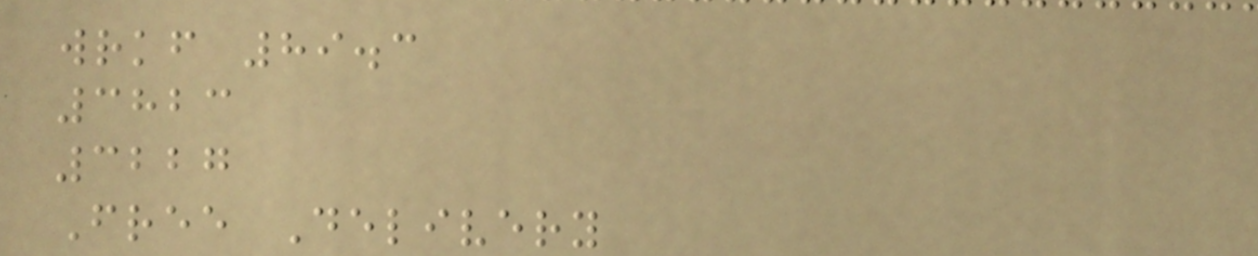wrkf 89.3
3823
3227
Free Delivery
